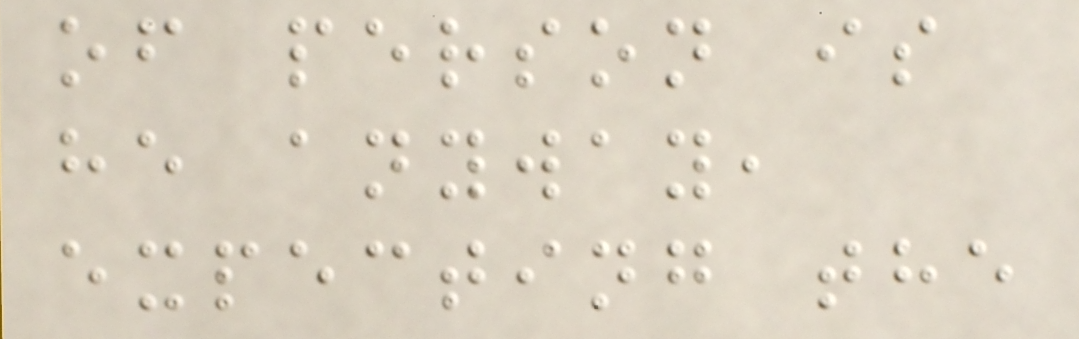of person is
he anyway,
expecting the
